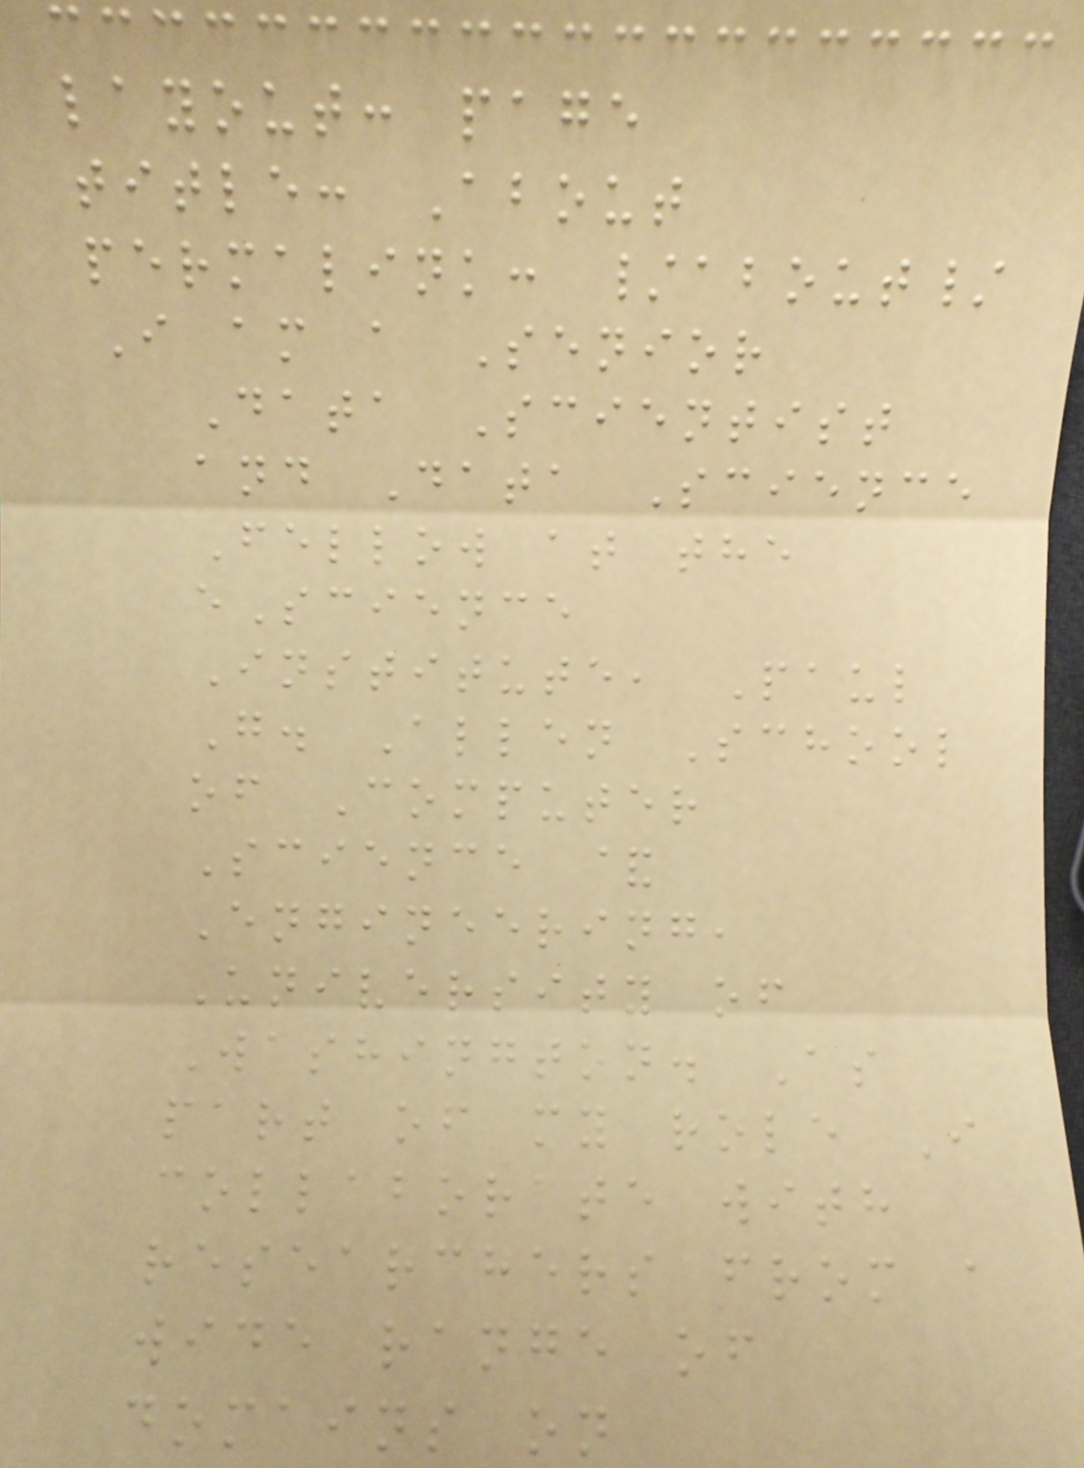layout: page
title: About
permalink: /about/
I am a Senior
Data Scientist
and Data Science
Fellow at the
eScience
Institute, Paul
G. Allen School
of Computer
Science &
Engineering,
University of
Washington. As
part of my role I
collaborate with
researchers from a
wide range of
domains on
